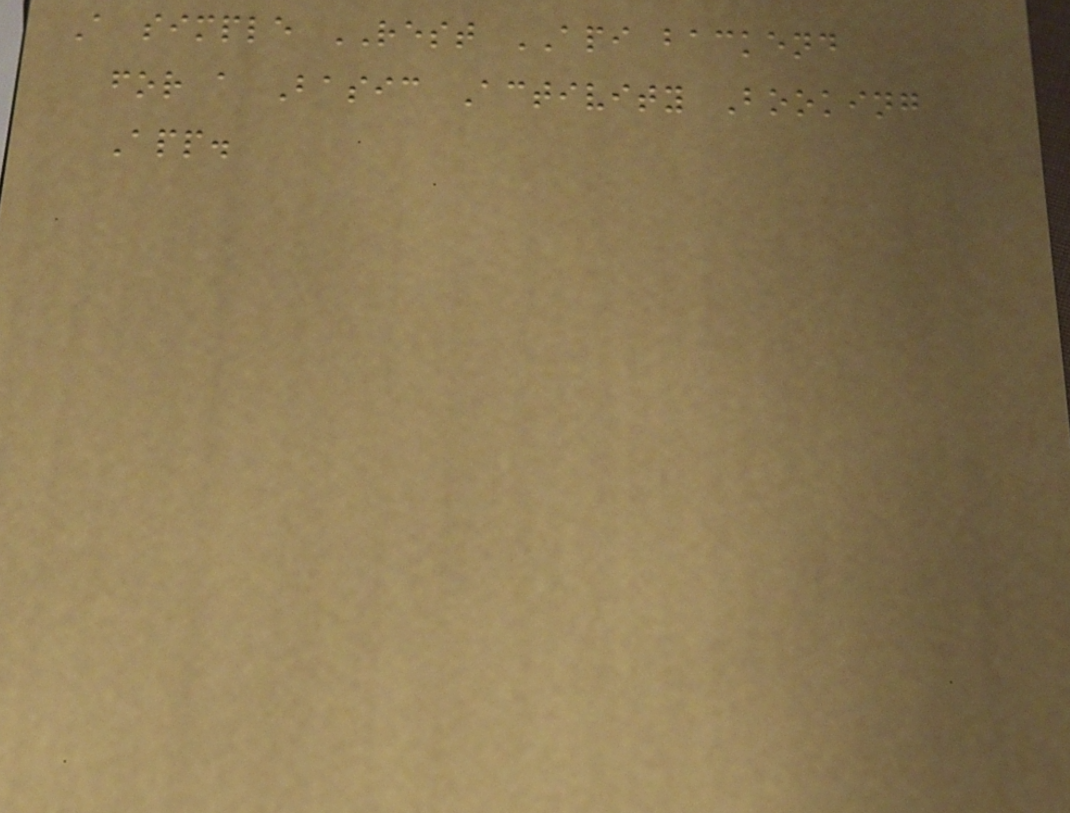A simple REST API backend
for a Basic Activity Booking
App.
